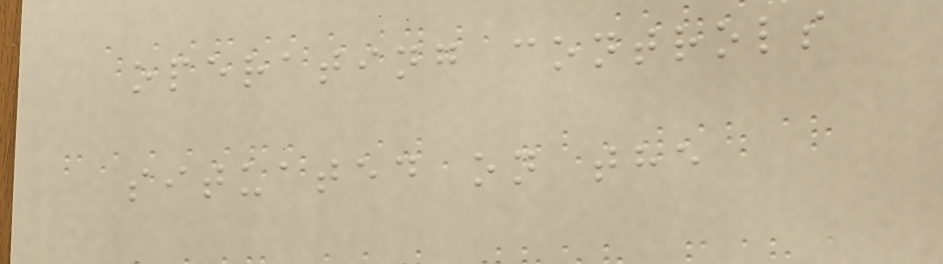operating controls
situated on the
